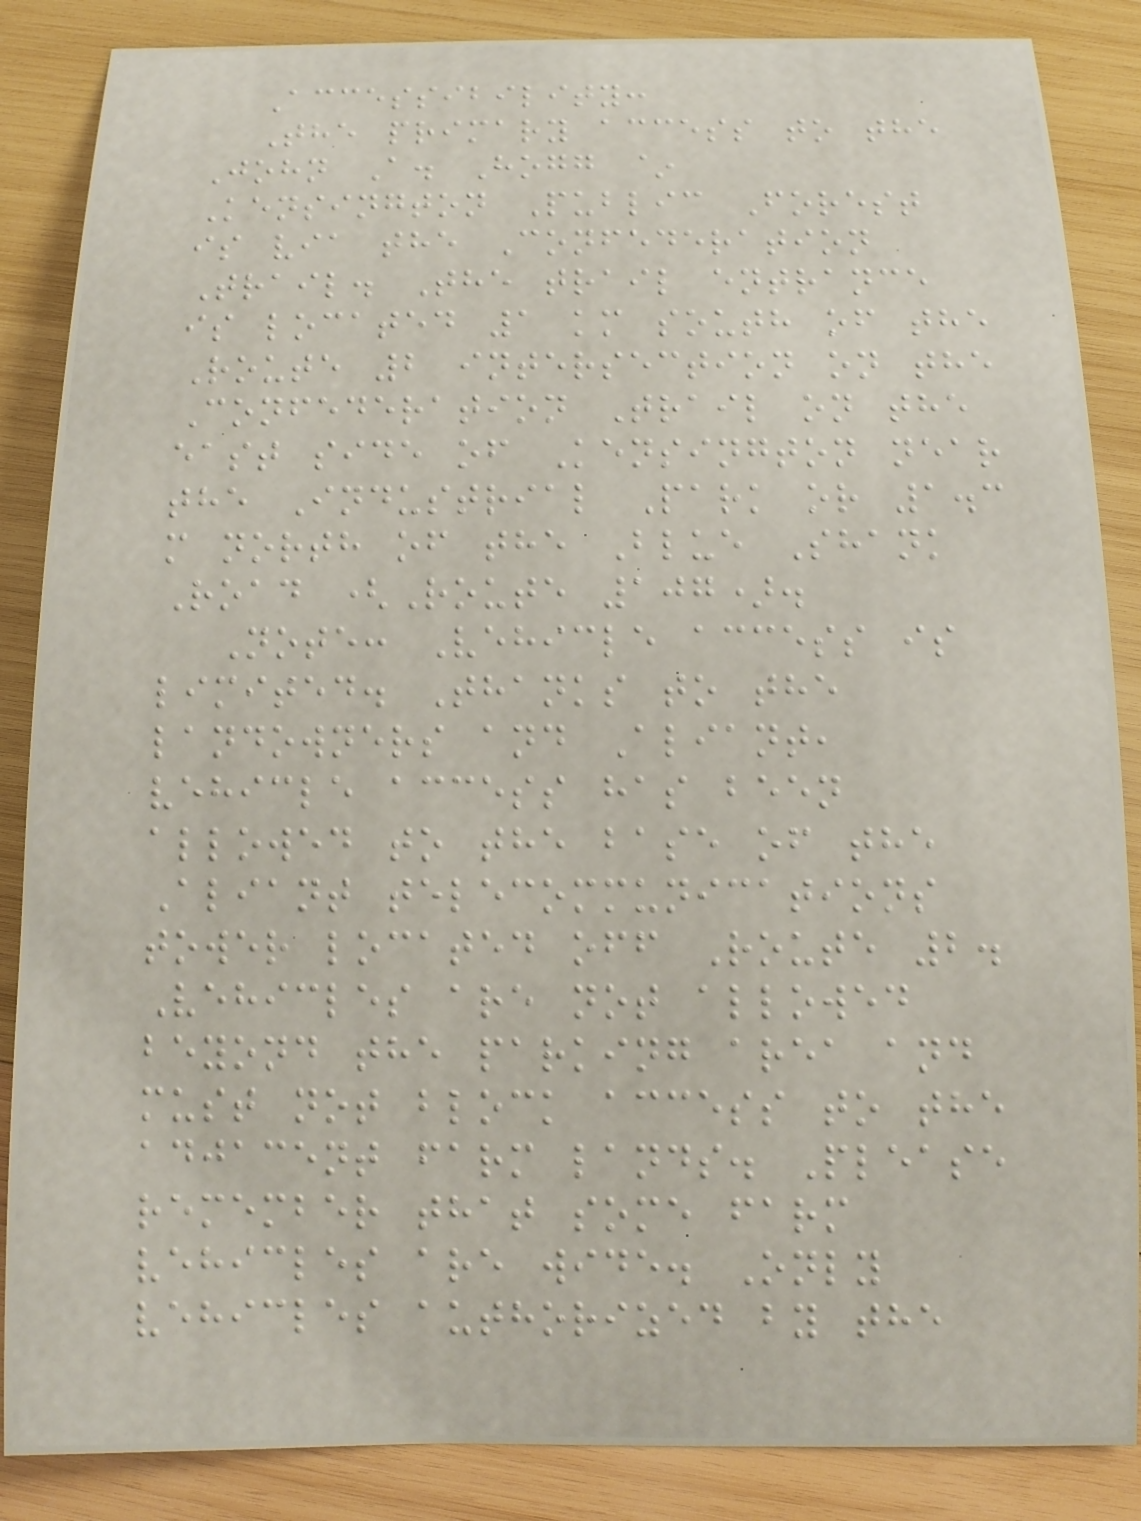Accessibility:
The primary access to the
John A. Hogg ~
Kensington Public Forest
is via the Confederation
Trail. The trail entrance
is located 1 km south of the
Route 2 intersection on the
Confederation Trail on the
east side of Kensington near
the Industrial Park or 1.3
m north of the Blue Shank
Road (Route 107).
Note: Vehicle access is
limited. Thanks to the
landowners and Aliant,
vehicle access has been
allowed to the base of the
Aliant telecommunications
tower located off Route 2.
Vehicles are not allowed
beyond the parking area and
must not block access to the
adjacent farm lands. Please
remember that some farm
vehicles are wide. Only
vehicles authorized by the
